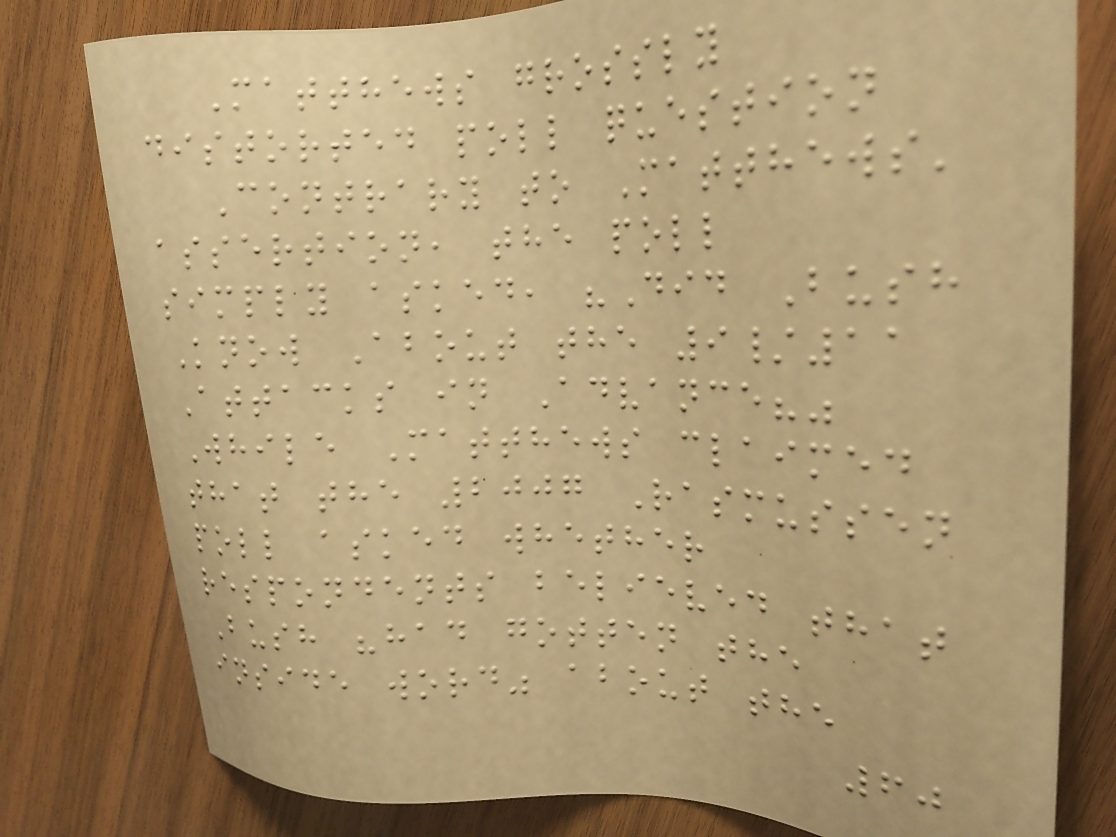Matthews grossly
distorted poll question
Contrary to Matthews'
assertion, the poll
simply asked, "Did Bush
Know About the 9/11
Attacks in Advance?"
While Matthews claimed
that the 2007 Rasmussen
poll asked whether
respondents believed that
Bush "had gotten the
inside word" about the
60
